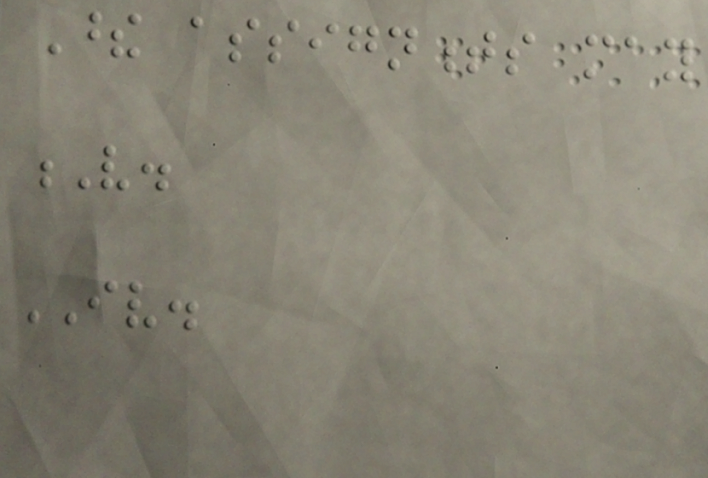These assignments may
V.
IV.
